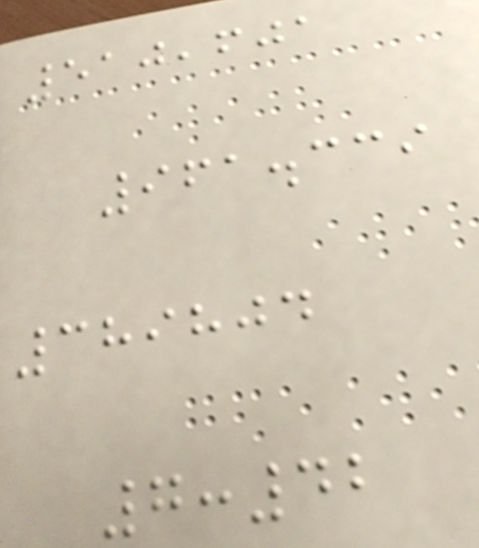510,601
961.339
389804
7:42
